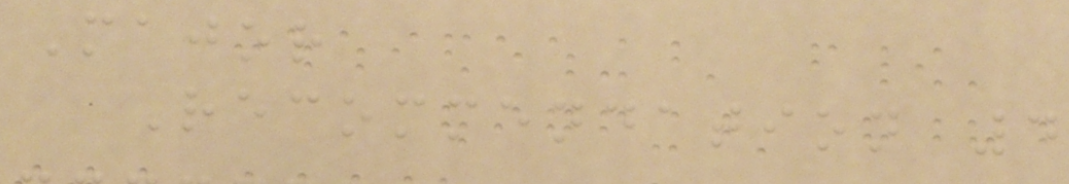Major
Recommendation 4
